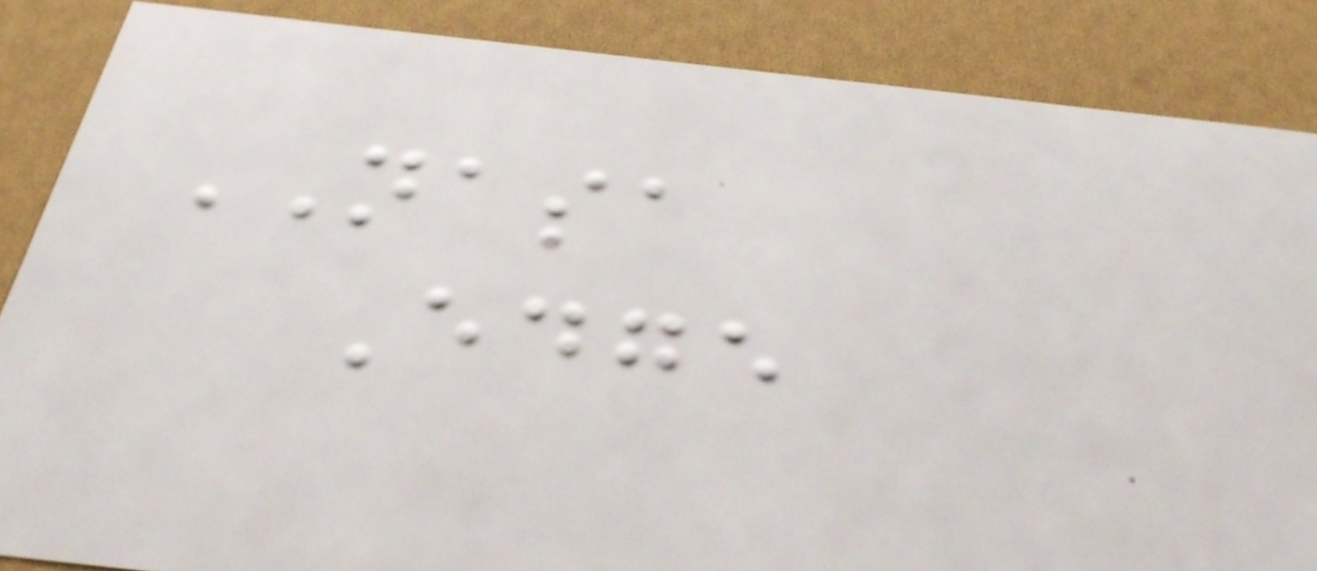NASA
Edge
